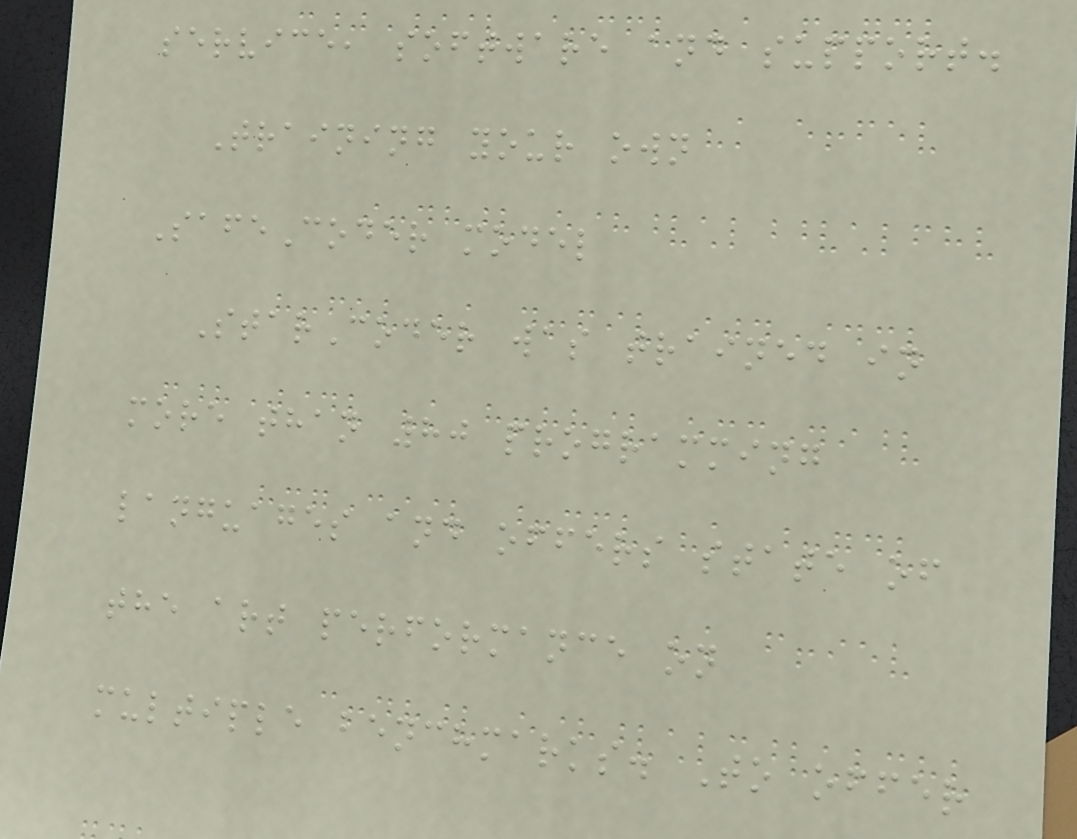service, software and support.
Training your own
SafeCoder model
StarCoder was trained in
more than 80 programming
languages and offers state of
the art performance on
multiple benchmarks. To offer
